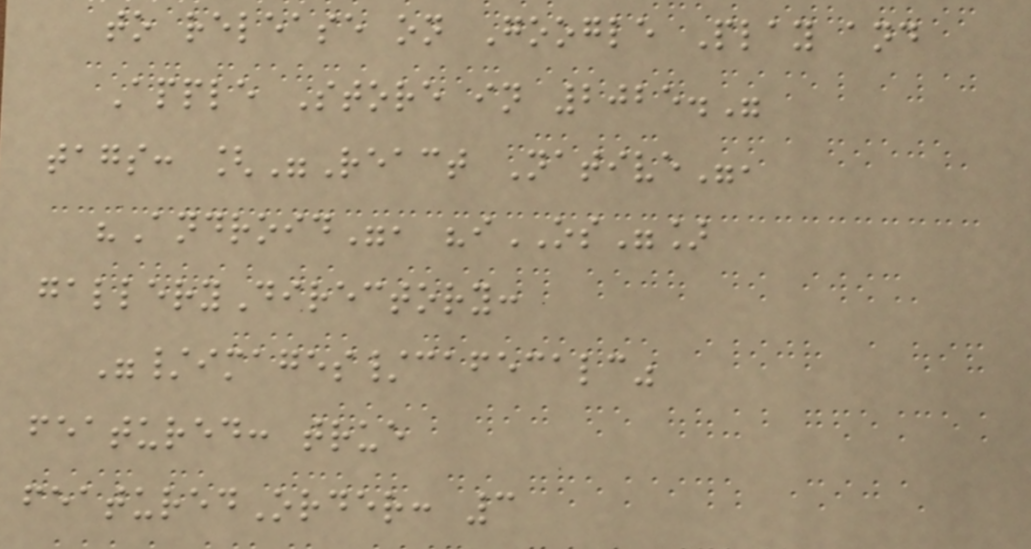to release on Google Play and
Apple Store in 2025."
tags: ["React Native",
"Android", "iOS"]
galleryDirectory:
"/images/cafecalc"
featured: true
featuredOrder: 3
